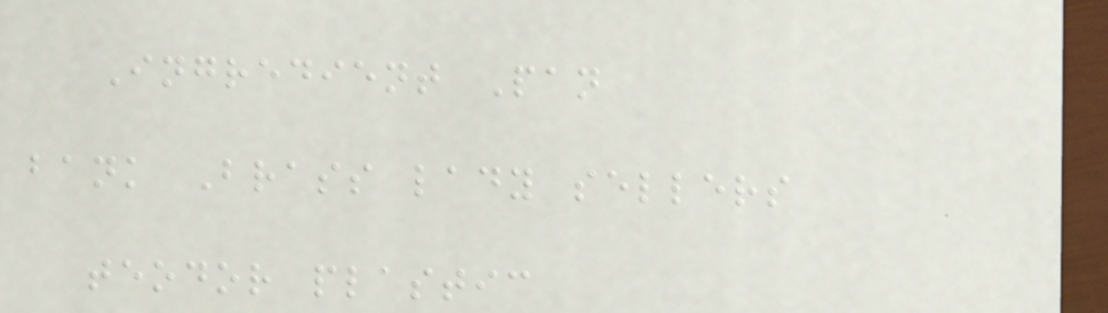Ingredient Pan
bank Brass lady sellers
teodor plastic
